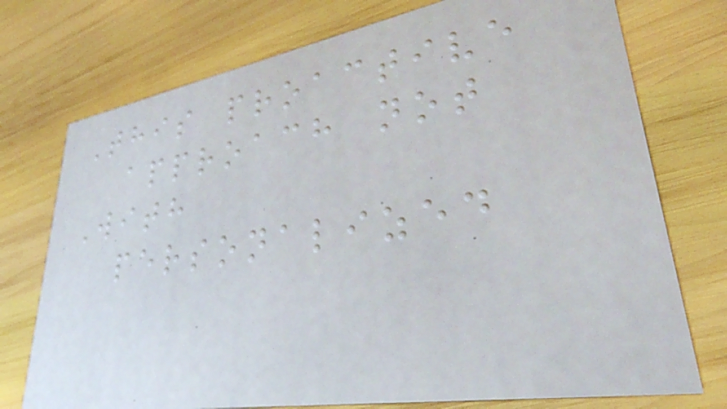This proactive
approach not
With
personalized
